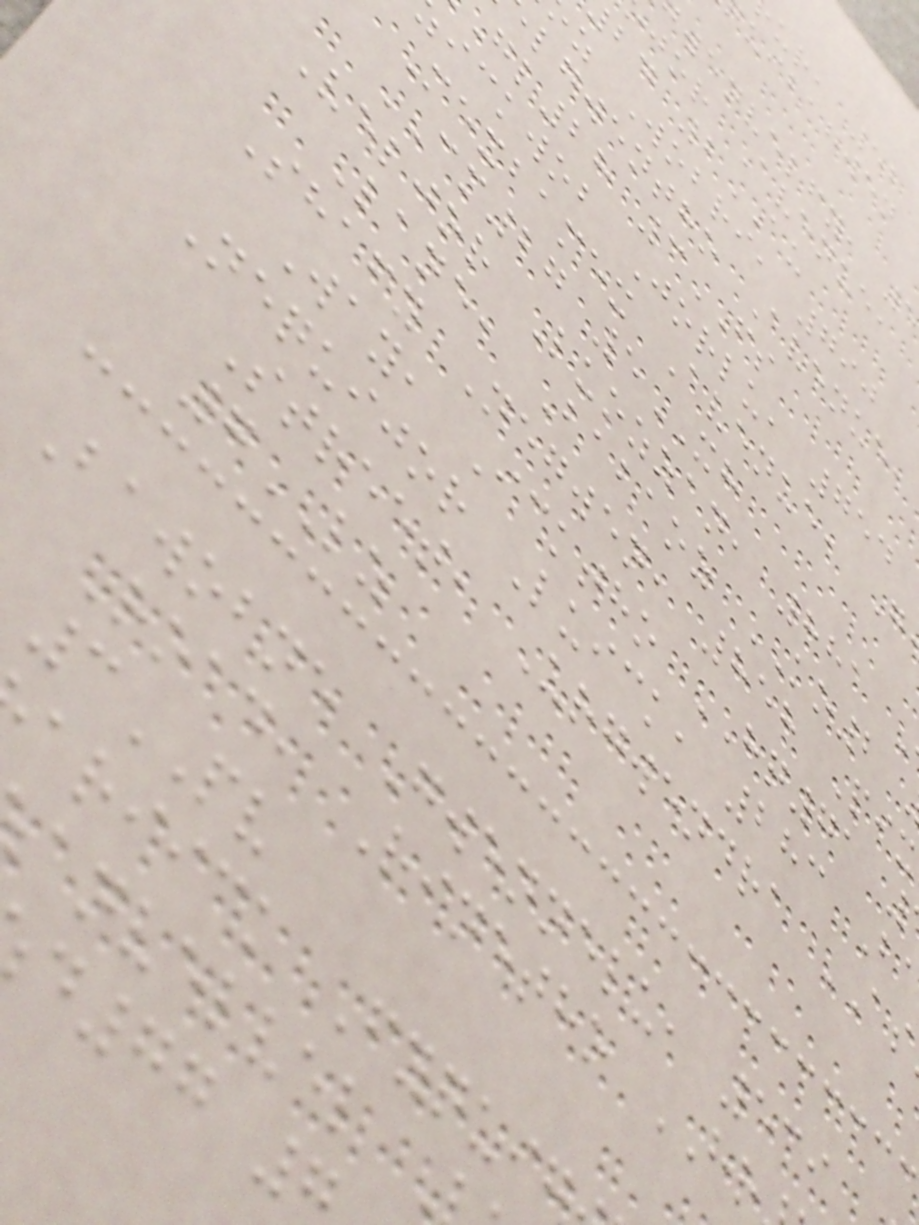uibagwen
wenvelfy,
jor Avenue,
bd 2AU
z Wobri, 790
lgwentho Avenue,
gl28 3FS
ickwob Jorlu, 754
Mexbamex Avenue, G
CM27 5XH
Veljor Luozzan, 881
Lane, Babaoz KO2
Shafy Negwen, 858 Pix
Way, Icktho HQ71
Nequijor Luick, 283 B
Street, Urgwendra AS
7LZ
Bawobne Gwennelu, 539
Road, Rinetho HR
3PV
ariick Fyquig
anvelvel
d77
